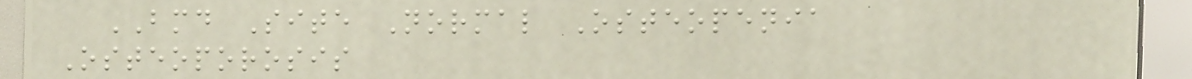BMD Site Normal Osteopenia
Osteoporosis
